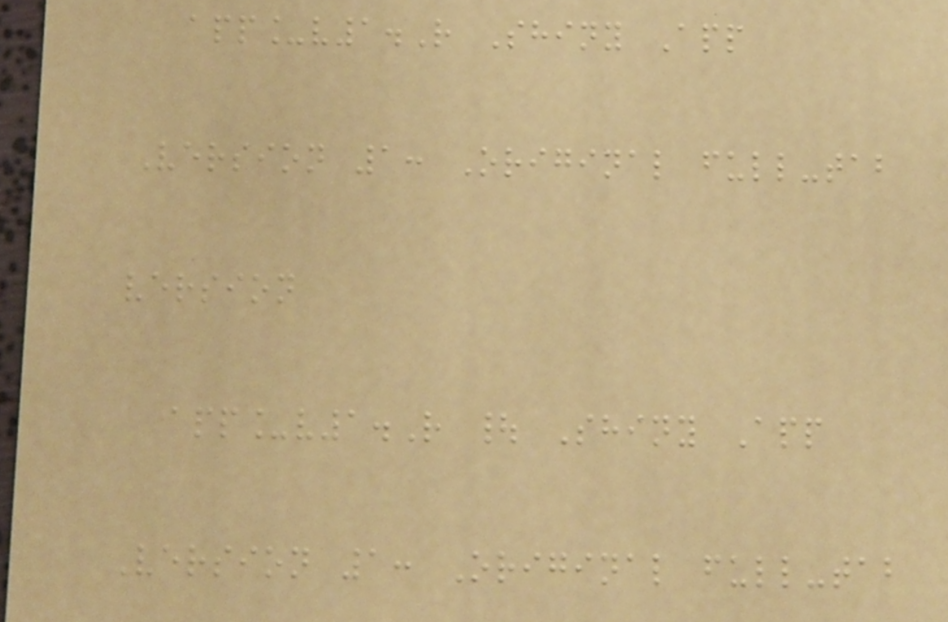app_v1.R Shiny App
Version 1: Original full-tab
version
app_v1.R | Shiny App
Version 1: Original full-tab
